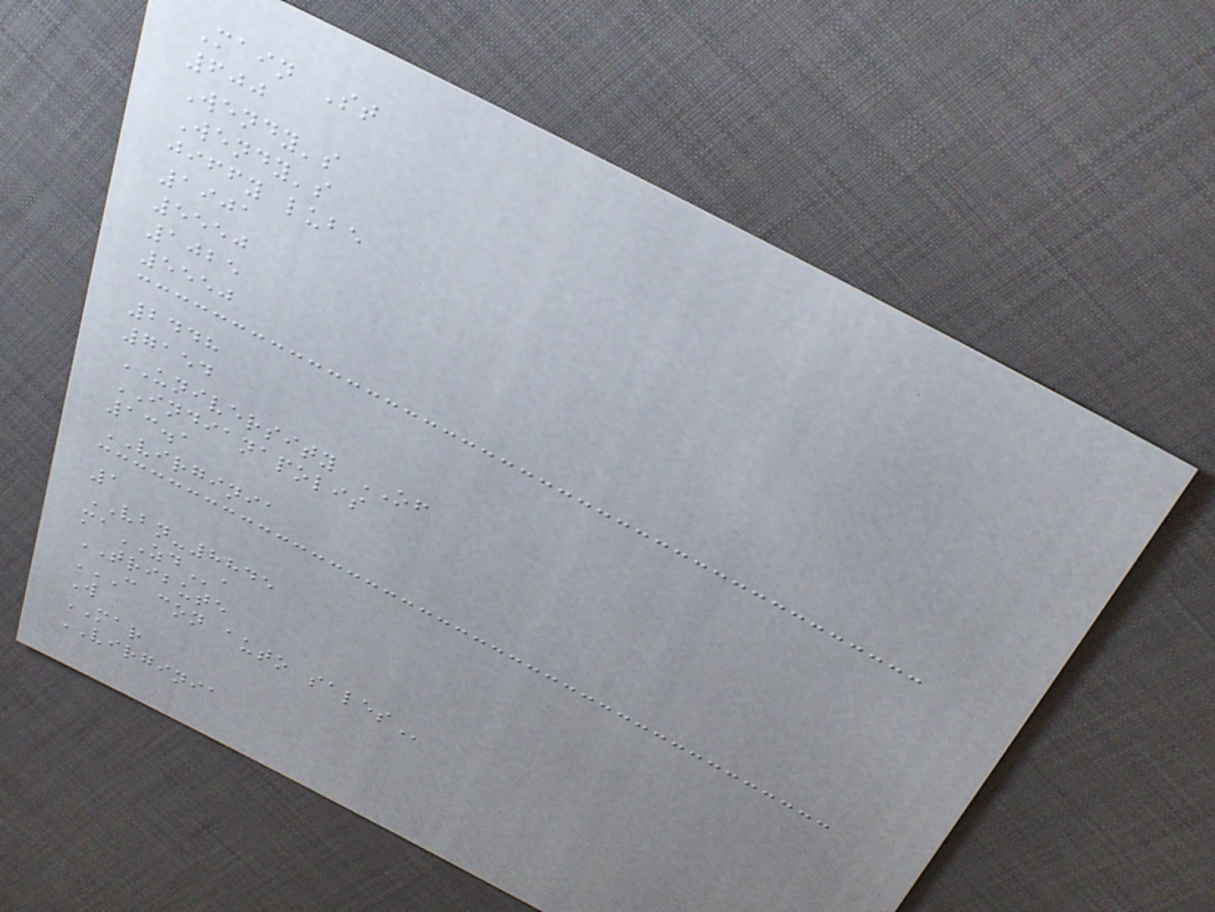Main St
600
Wendy's
Wendy's
jiffy lube
1901
5550
1025
5550
2448
7154
UNIVERSITY OF
INDIANAPOLIS
13.1
VIRGINIA
1
VBN-8845
maZDa
TRIBUTE
C CON AUTO SALES
W
MAR
VIRGINIA
